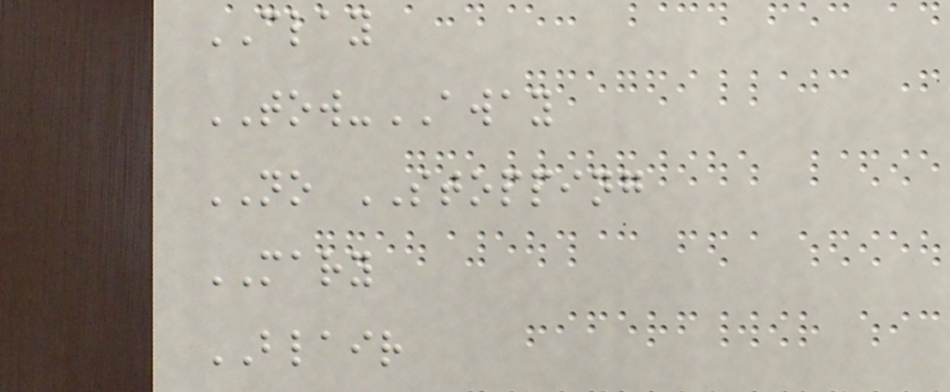CLAY
TOW-AWAY
NO STOPPING
MARY
BLAIR
